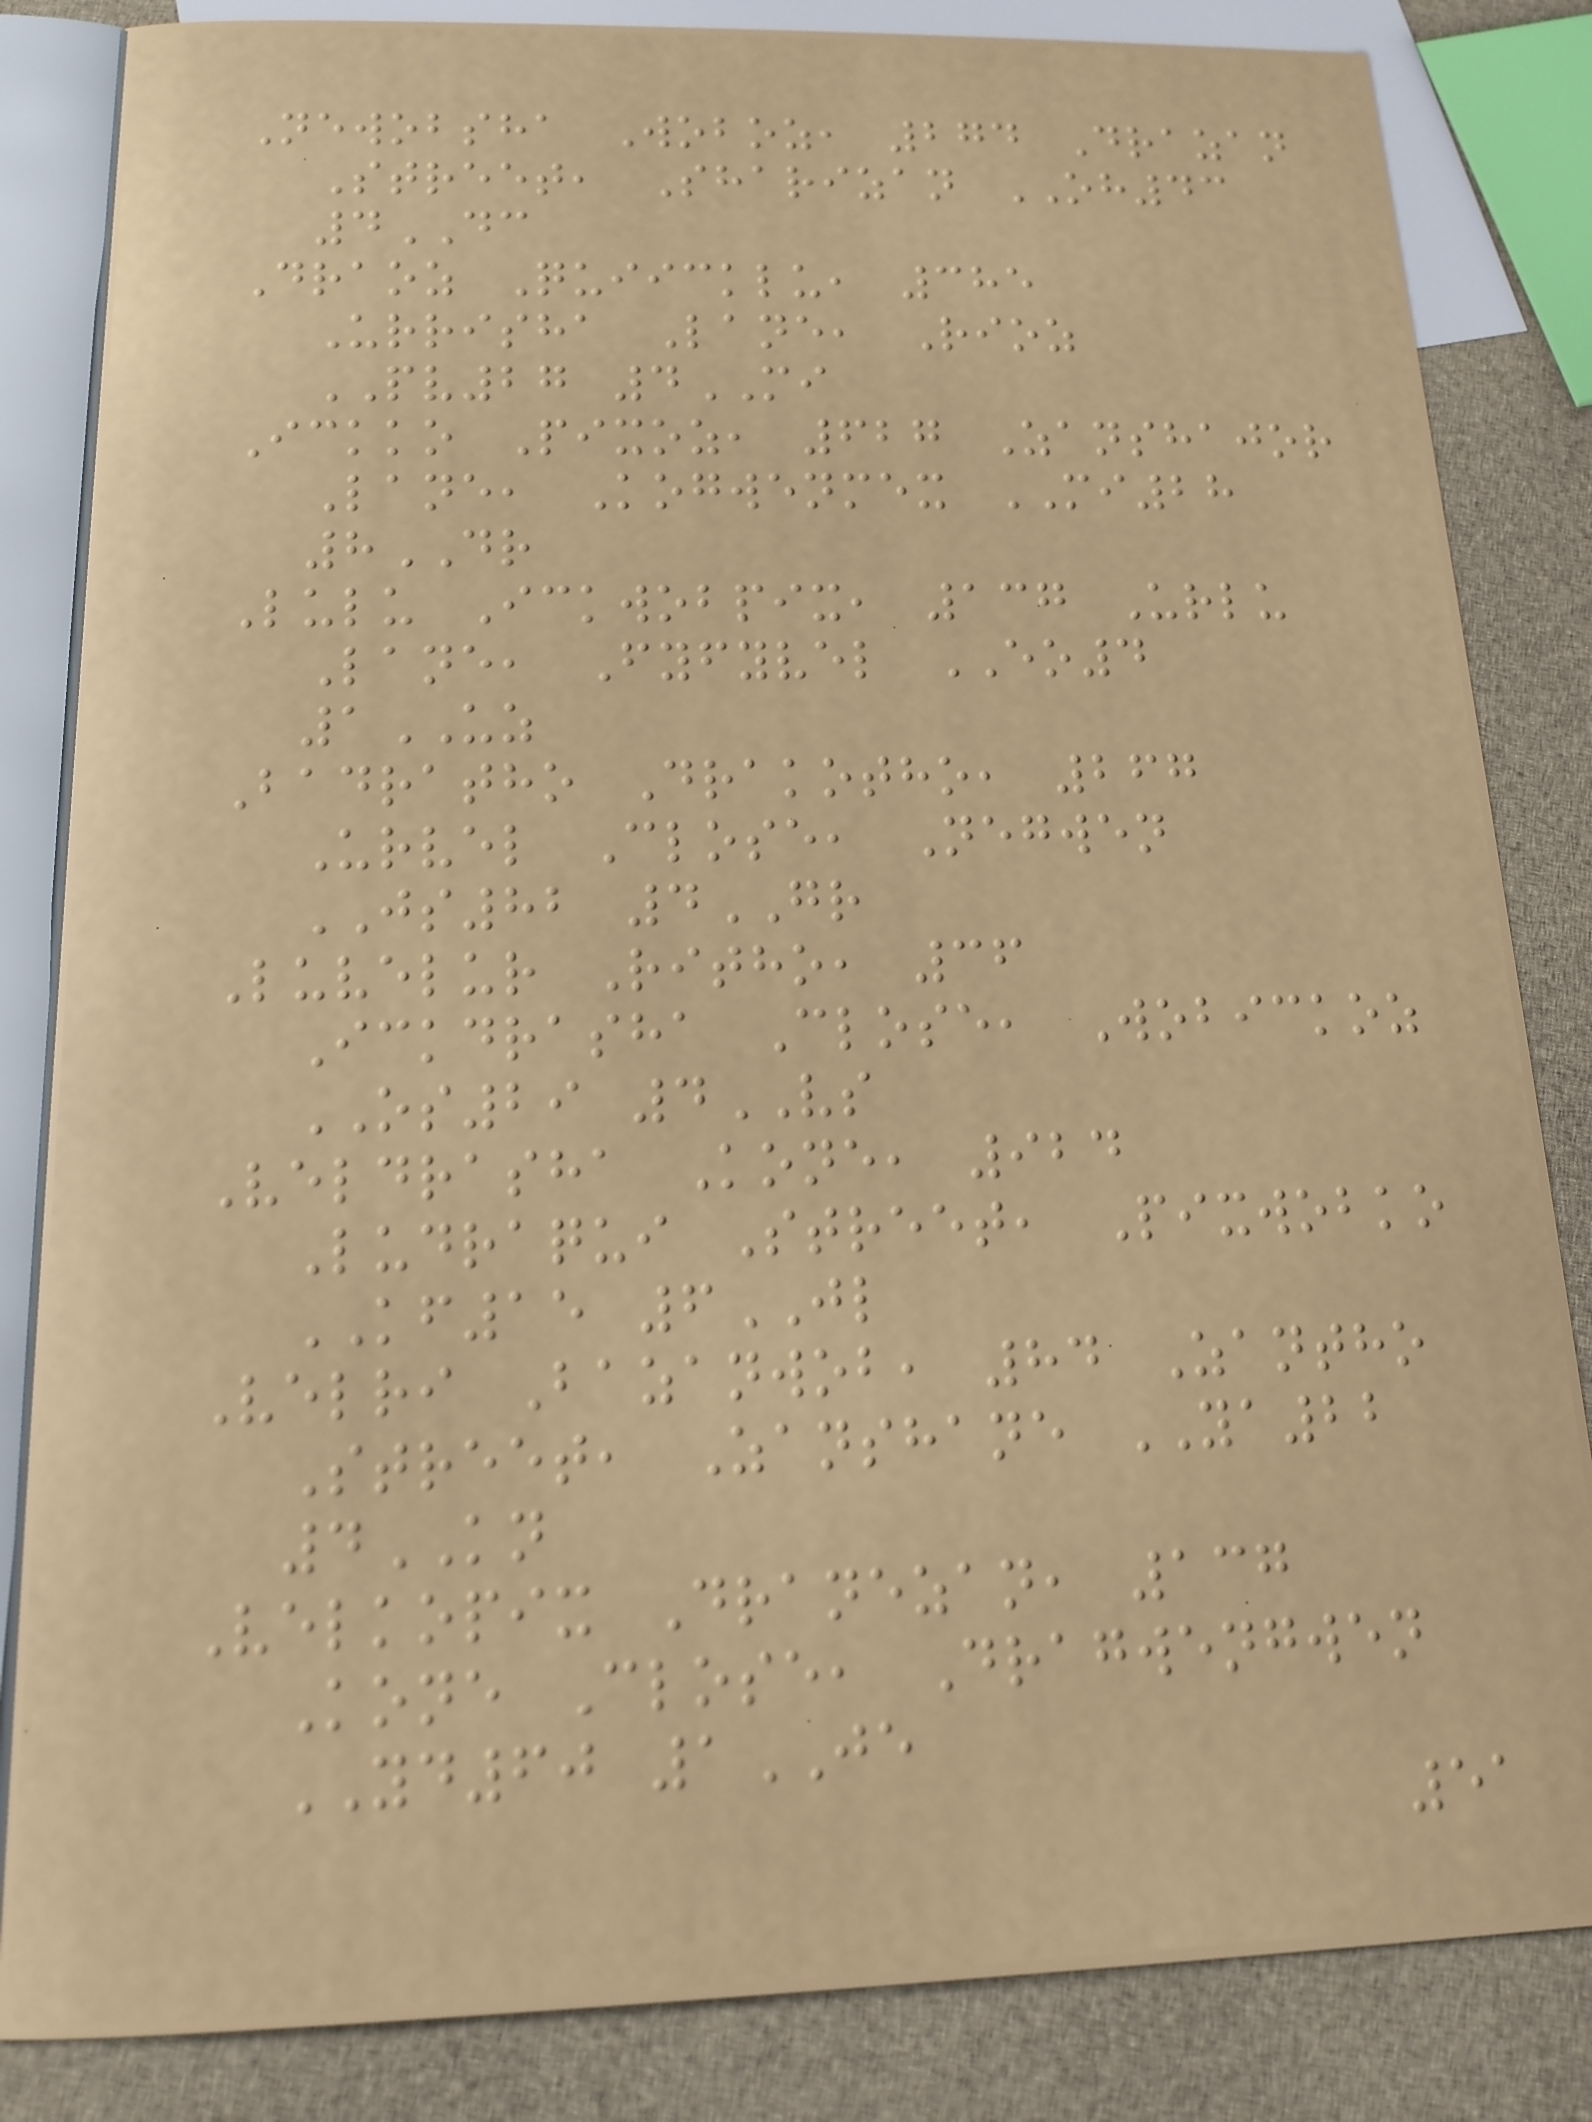Newobsha Woboz, 274 Drazan
Street, Sharizan OH43
4DC
Draoz Quiicklu, 385
Urrisha Lane, Rioz
PV27 4MI
Ickko Pixoz, 627 Zanshajor
Lane, Kogwenmex MI28
8DR
Lulu Ickwobpix, 137 Urlu
Lane, Fyfyvel EO4
1UZ
Badratho Drakotho, 267
Urvel Close, Negwen
JS82 4GR
Luvelur Ritho, 36
Ickdrasha Close, Wobickoz
OS29 4VS
Veldrasha Kone, 924
Ludraqui Street, Pixwobko
KF15 6JL
Velri Bazanwob, 84 Zantho
Street, Zanshane YA22
4KN
Velkopix Dranezan, 137
Kone Close, Dragwengwen
YD60 1JE
51
